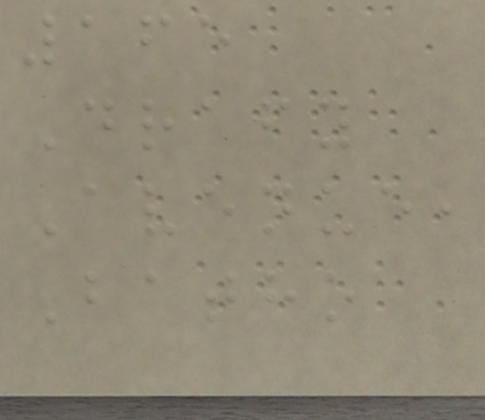165
Drafy
Avenue,
Batho
